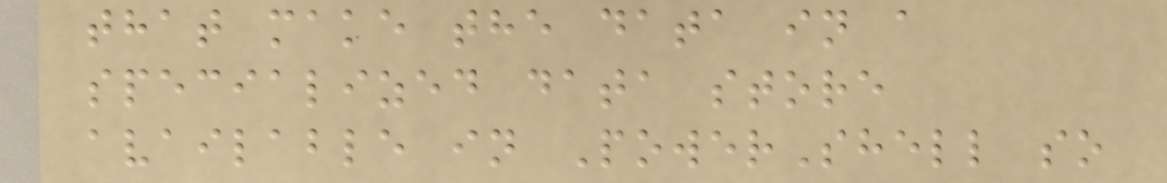that make the data in a
specialized data store
available in PowerShell so
